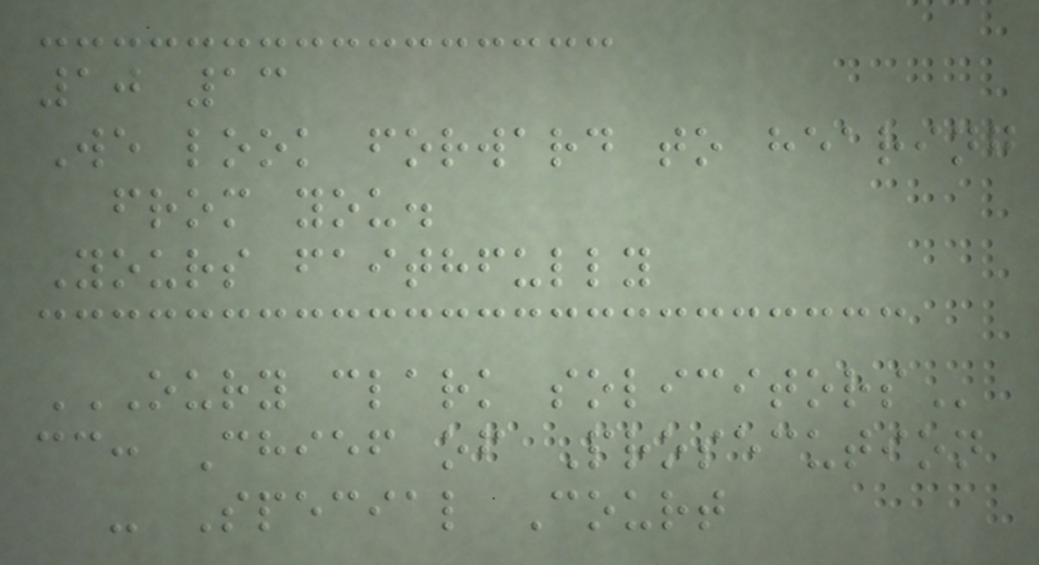10 13
We look forward to hearing
from you.
Yours faithfully
OURY CLARK SOLICITORS
cc: Chief of Prosecution
- Special Court
